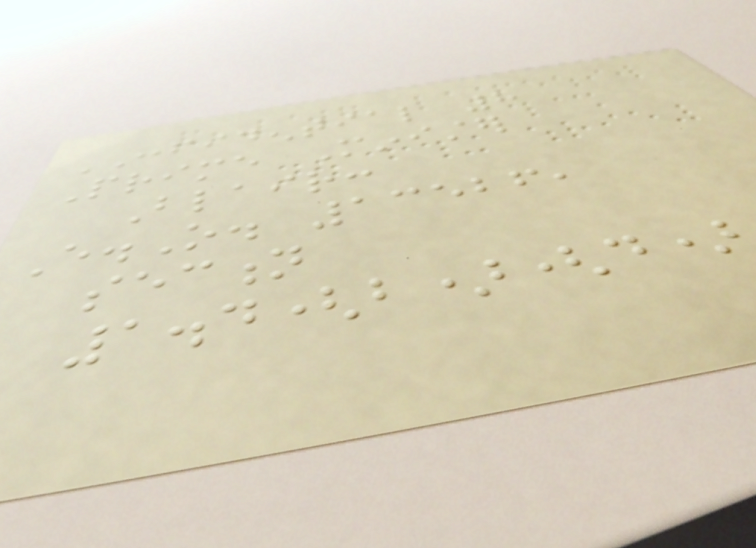CONFIDENTIAL 8
Prime Minister
Blair:
E.O. 13526,
section
1.4(b)(d)
